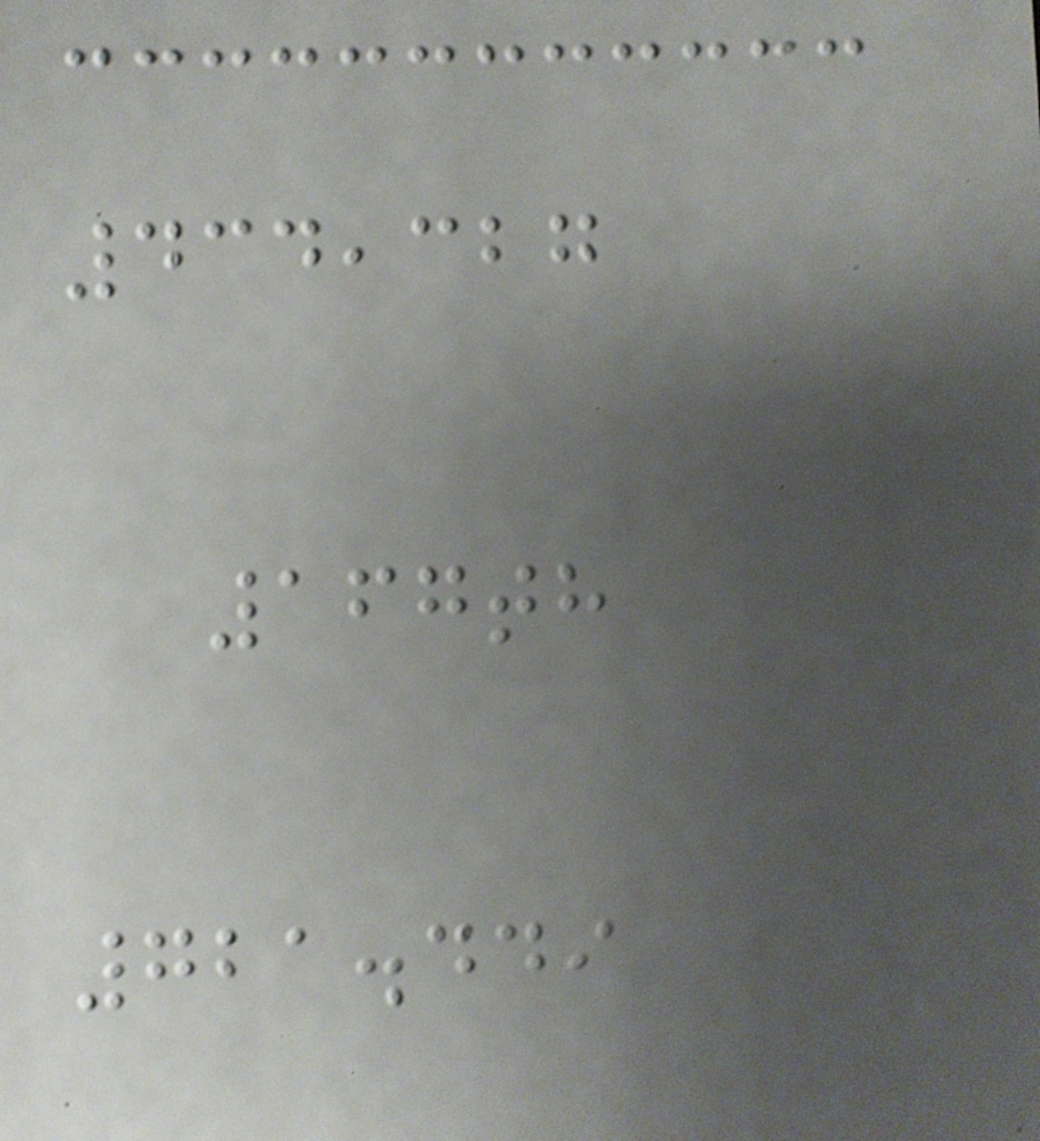434,327
167th
721.449
